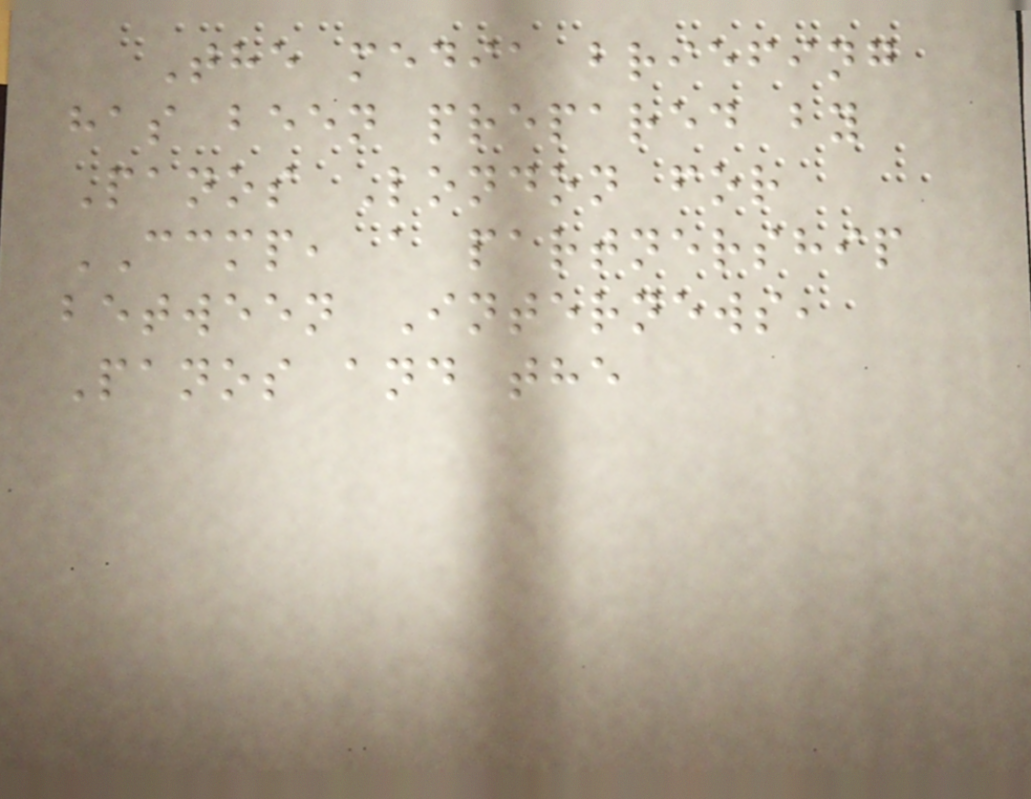The media briefing
has been prepared by
Panos London for
CCMP, a partnership
between Internews,
Panos and the
